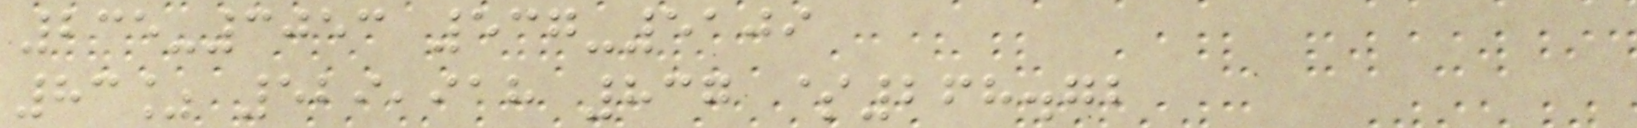235-3053 537-5109
83% 529,918 837 $268.72
